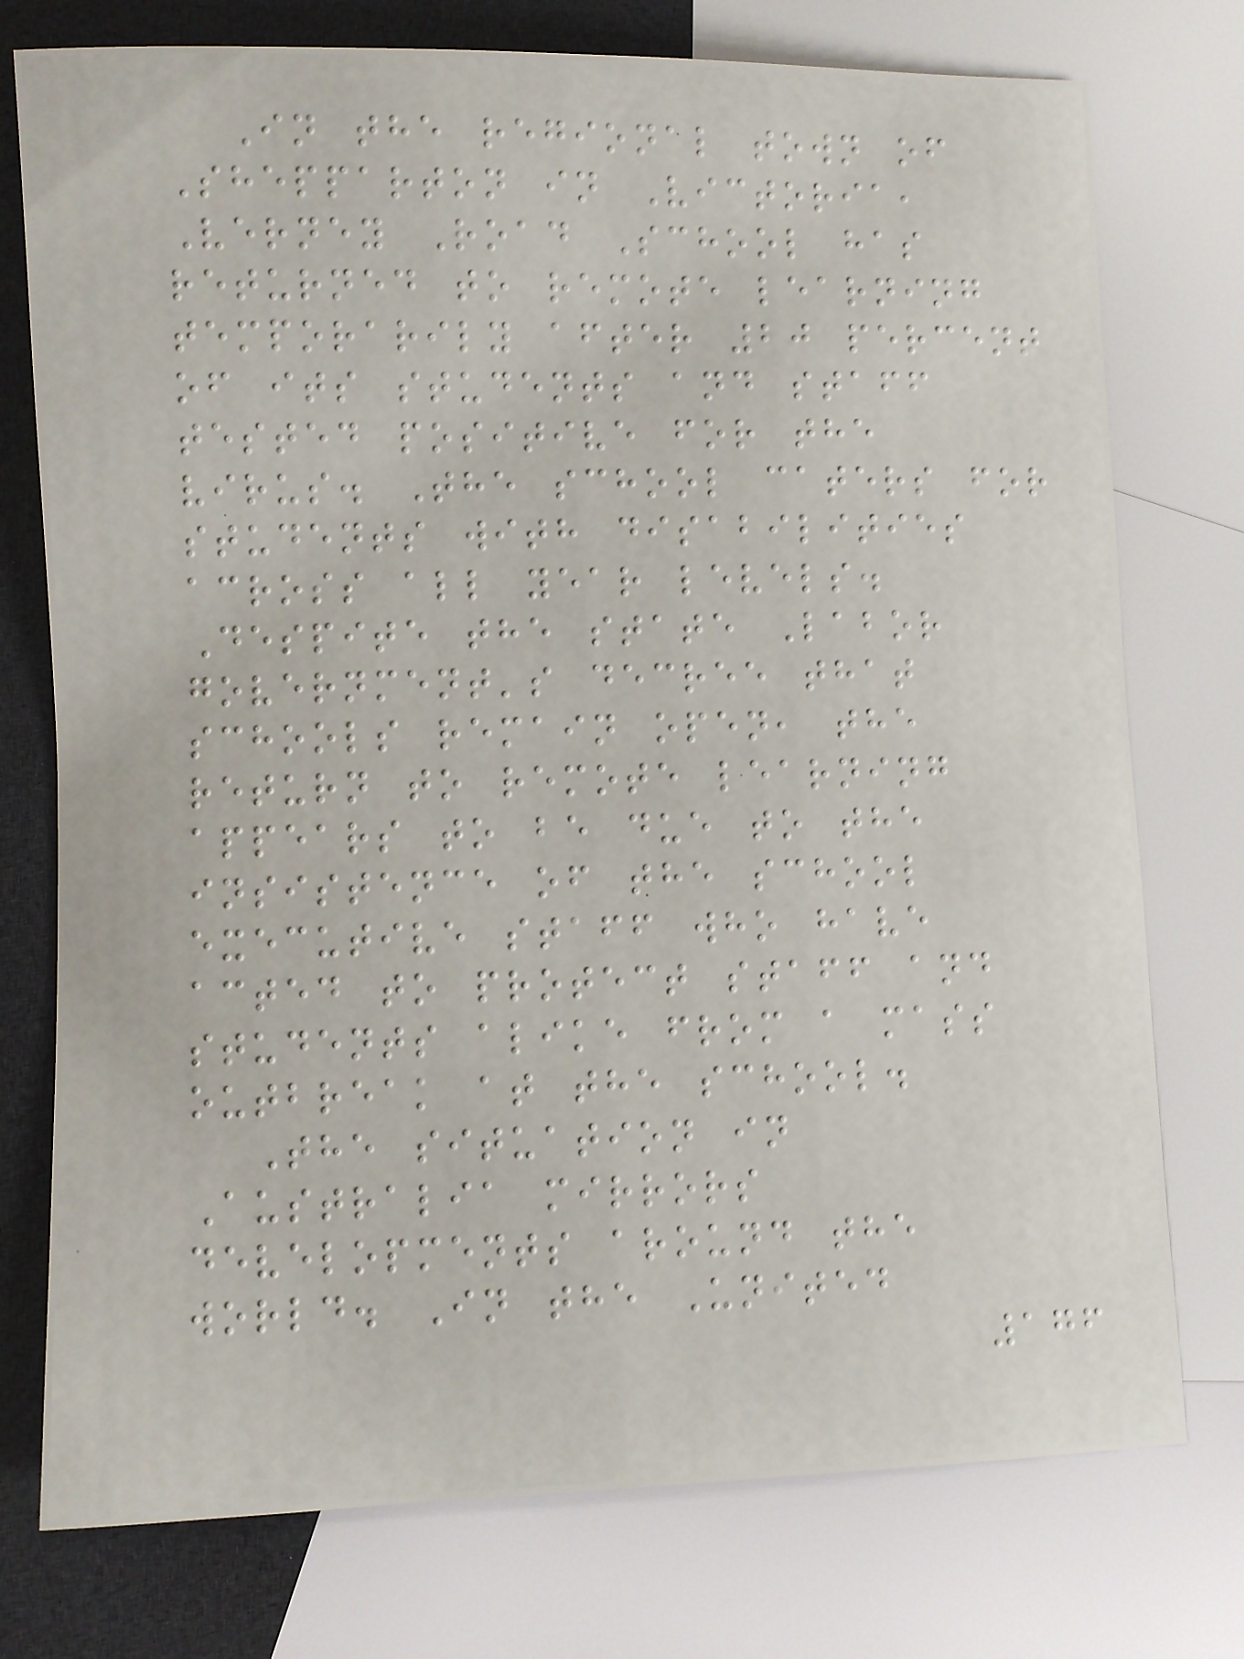In the regional town of
Shepparton in Victoria,
Verney Road School has
returned to remote learning
temporarily after 20 percent
of its students and staff
tested positive for the
virus. The school caters for
students with disabilities
across all year levels.
Despite the state Labor
government's decree that
schools remain open, the
return to remote learning
appears to be due to the
insistence of the school
executive staff who have
acted to protect staff and
students alike from a mass
outbreak at the school.
The situation in
Australia mirrors
developments around the
world. In the United
176
